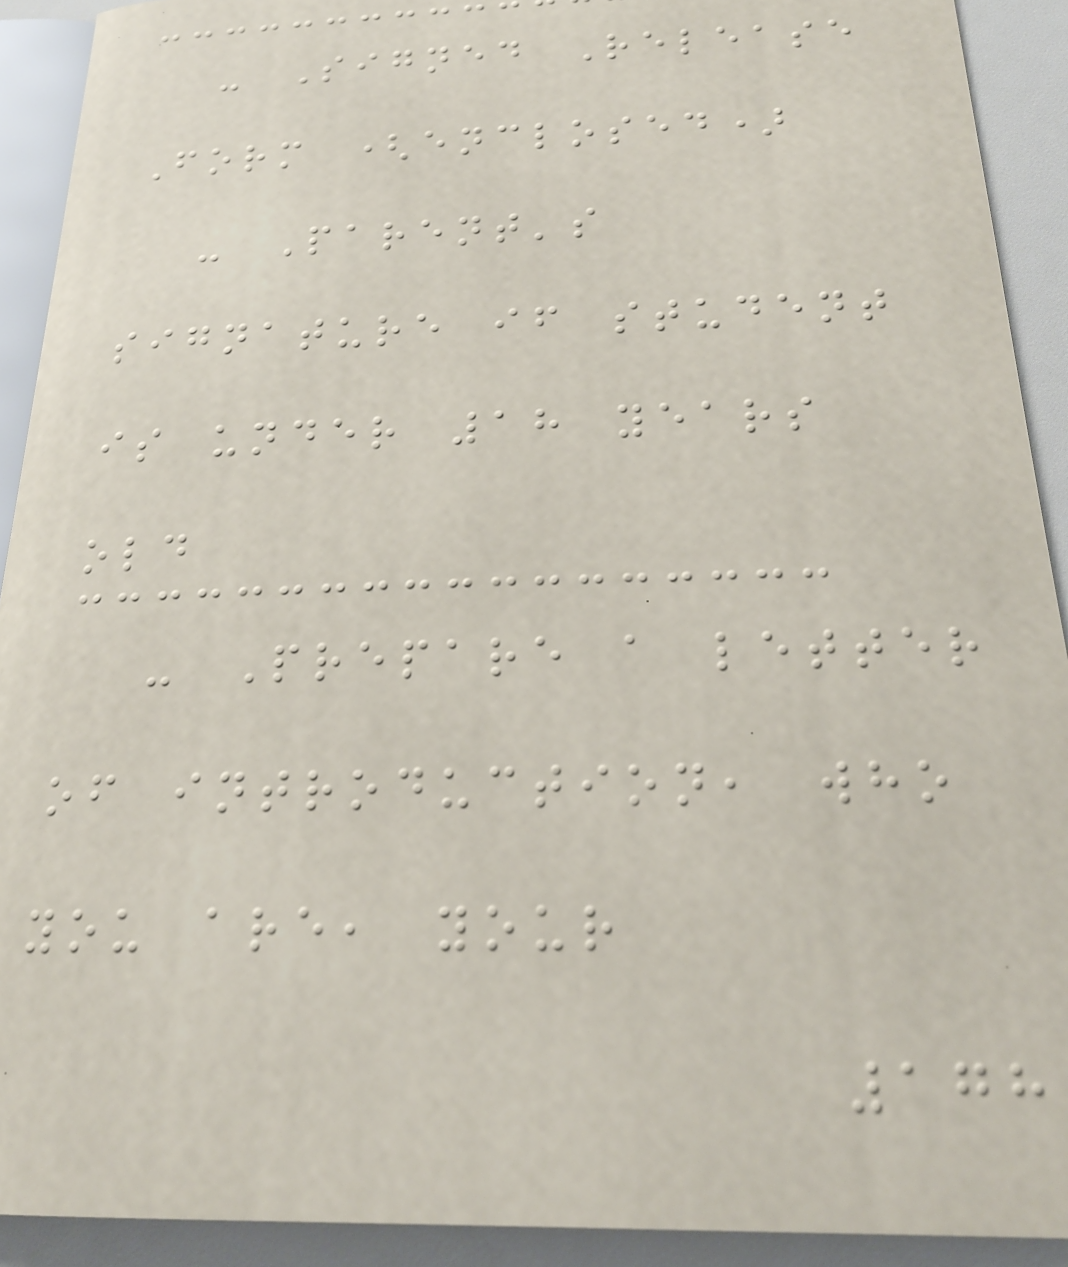- Signed Release
Form (enclosed)
- Parent's
signature if student
is under 18 years
old
- Prepare a letter
of introduction, who
you are, your
178
